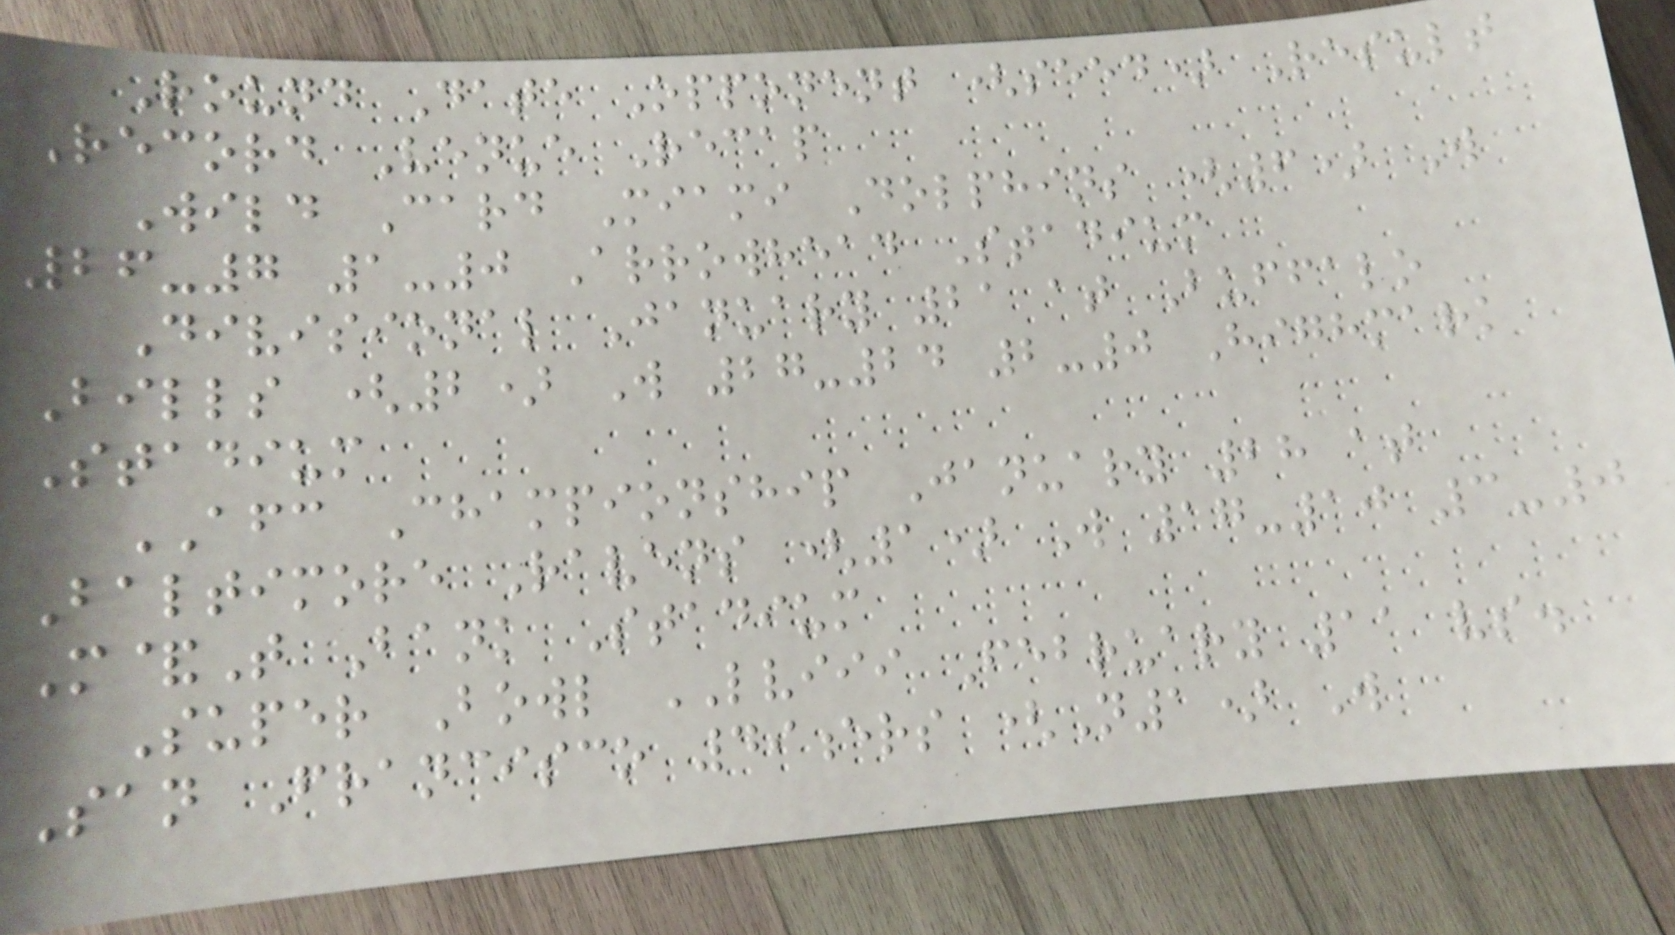Round Date Opponent (seed) Result
Record Venue Recap
Wild Card Miami Dolphins (6) W
26-7 1-0 Arrowhead Stadium
Divisional January 21 at Buffalo
Bills (2) W 27-24 2-0 Highmark
Stadium
AFC Championship January 28 at
Baltimore Ravens (1) W 17-10 3-0
M&T Bank Stadium
Super Bowl LVIII February 11 vs.
San Francisco 49ers (N1) W
